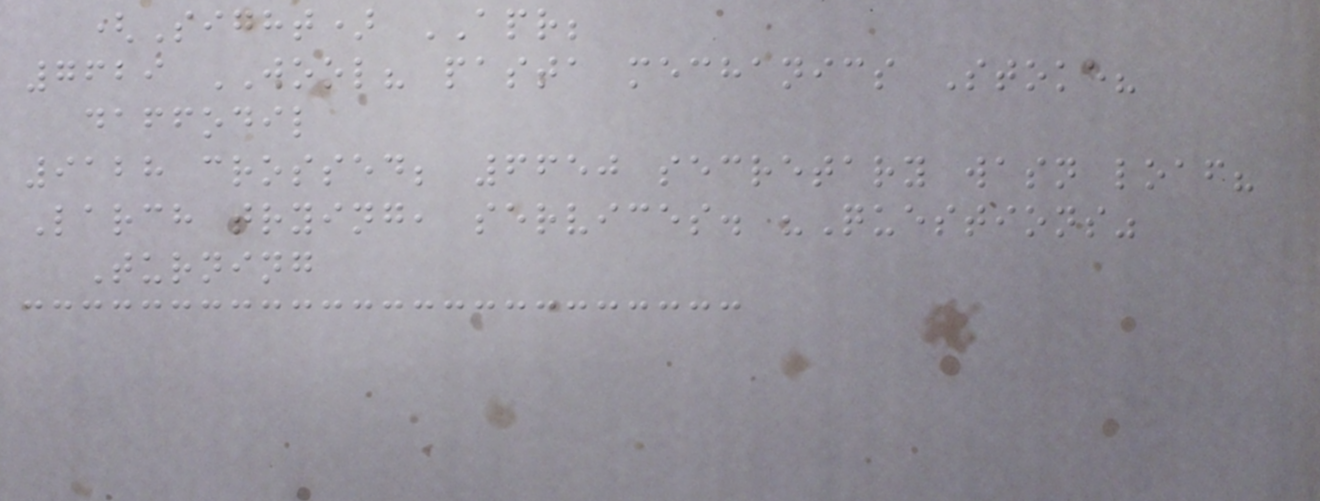(Sight) APR;
7629 WOOL? pasta mechanics Stoke?
daffodil
9128 crossed; 6650 secretary wasn loaf?
Larch trying, services. "Questions"
Turning
